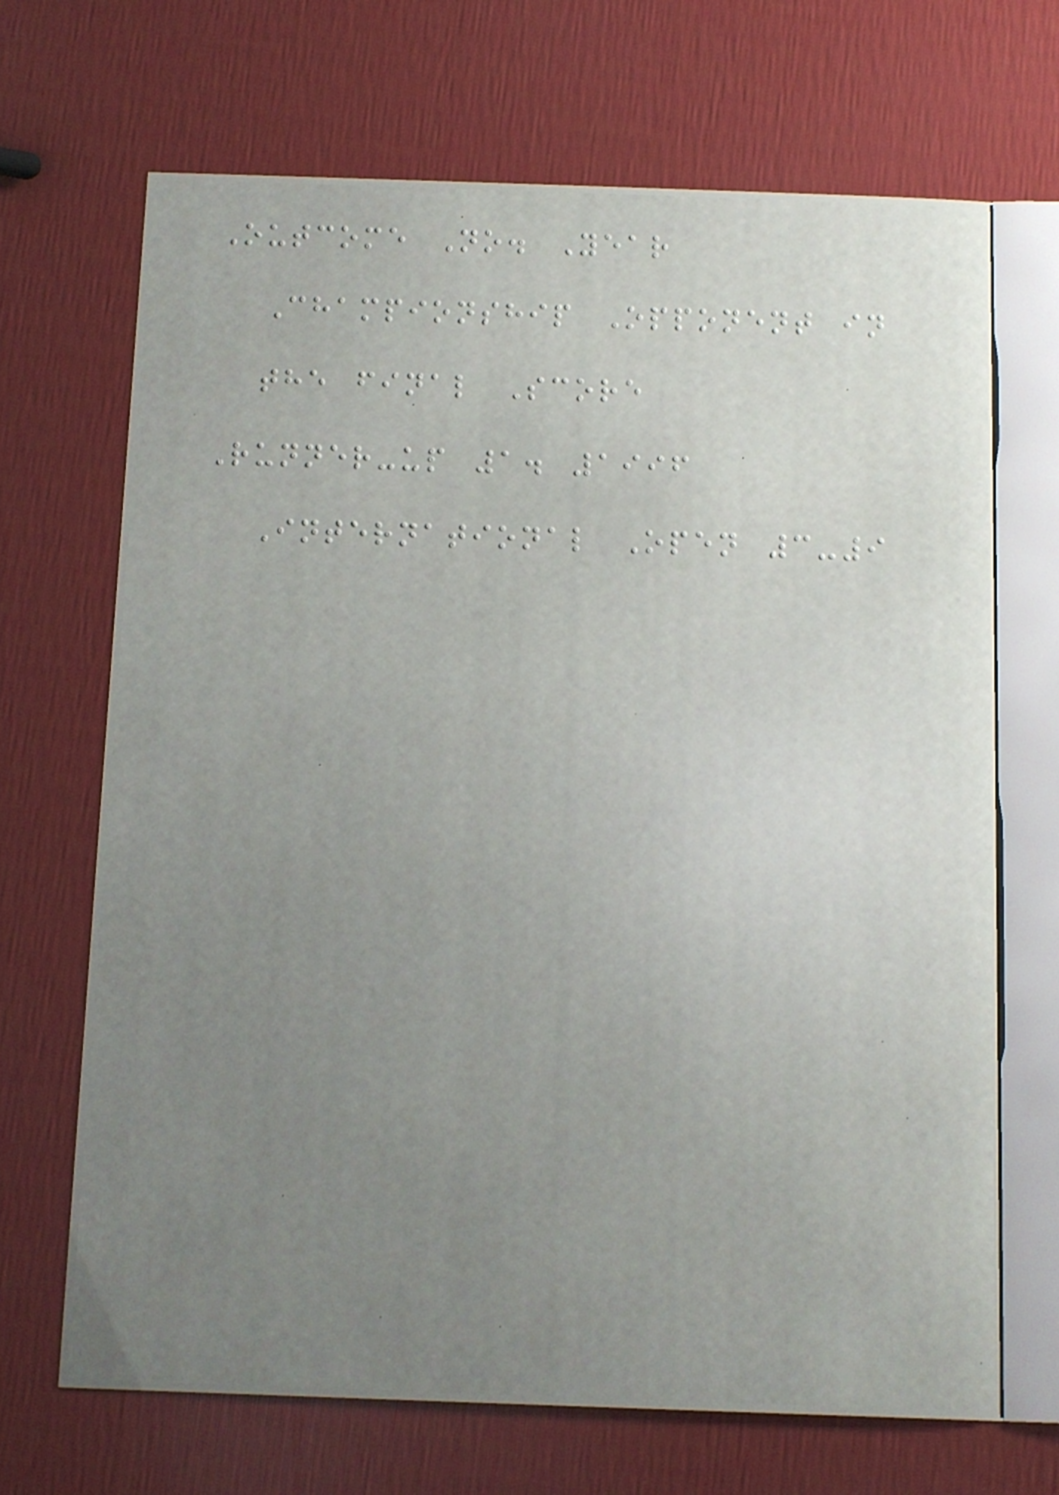Outcome No. Year
Championship Opponent in
the final Score
Runner-up 1. 1996
International Open 3-9
